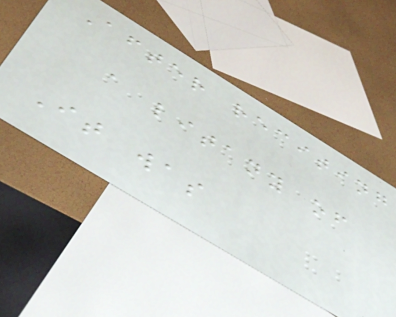After reciting
a litany of
It was
